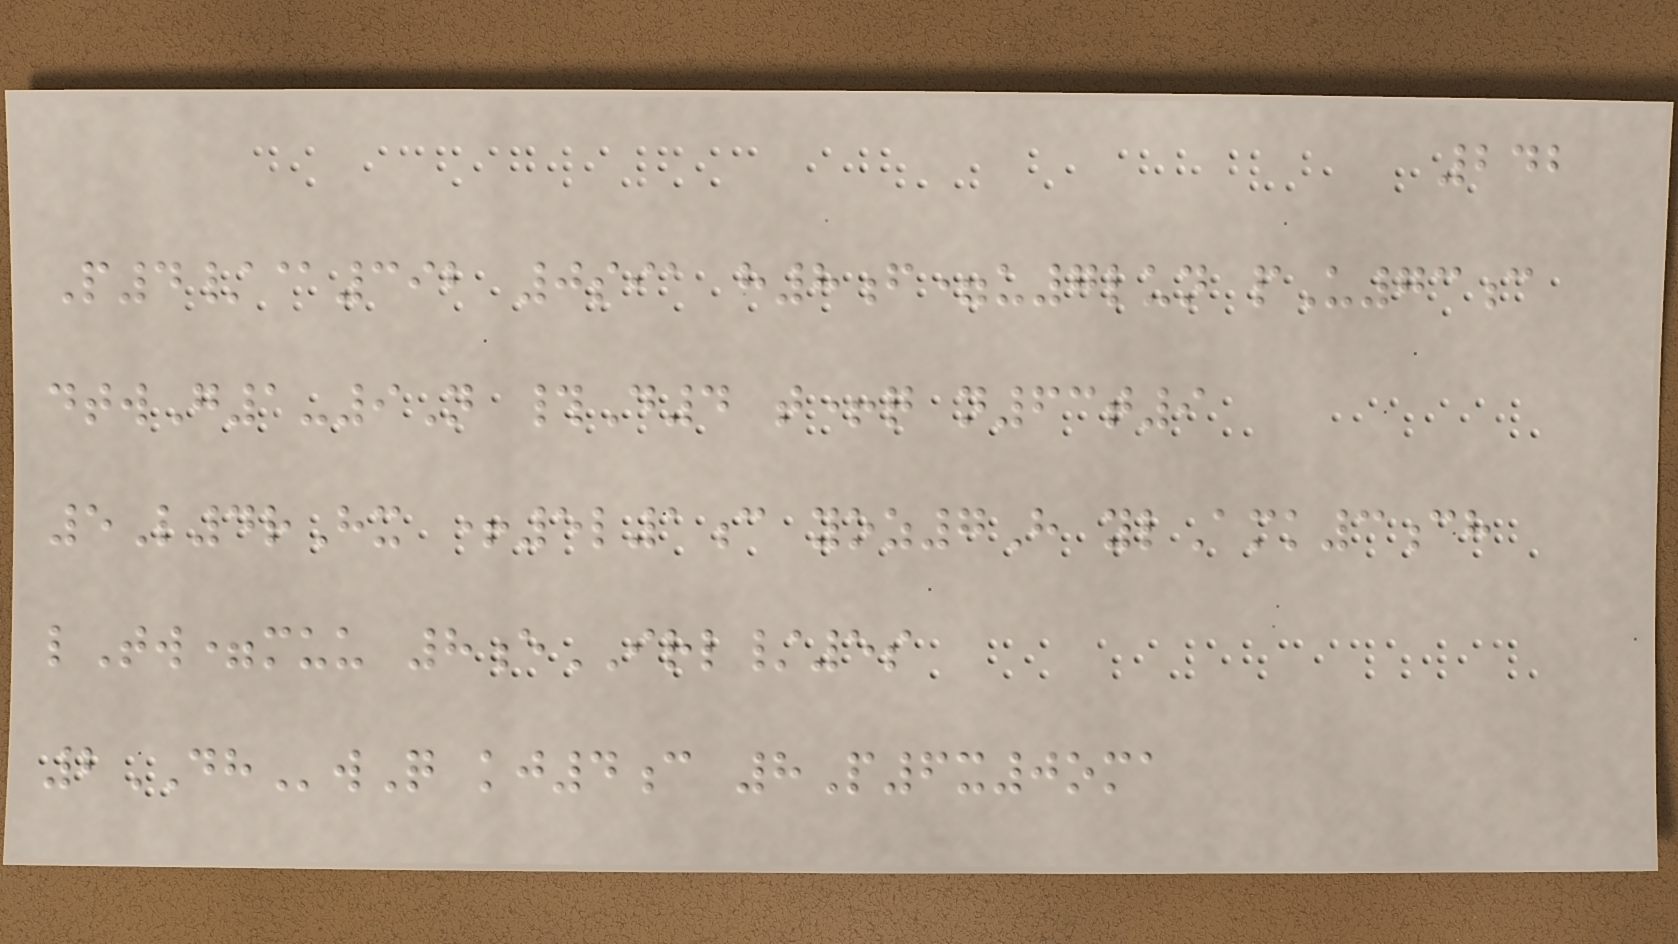242
P4/@392 0sia h8f=u7lun pU73c
dtwG1-9N #D4 t+q n63t9
5L4rHx +5l1c yoz7H ylAmk3ch
lTw=muu 8eIRL/5s
2DHwQ kj4c 8P6x0oma
